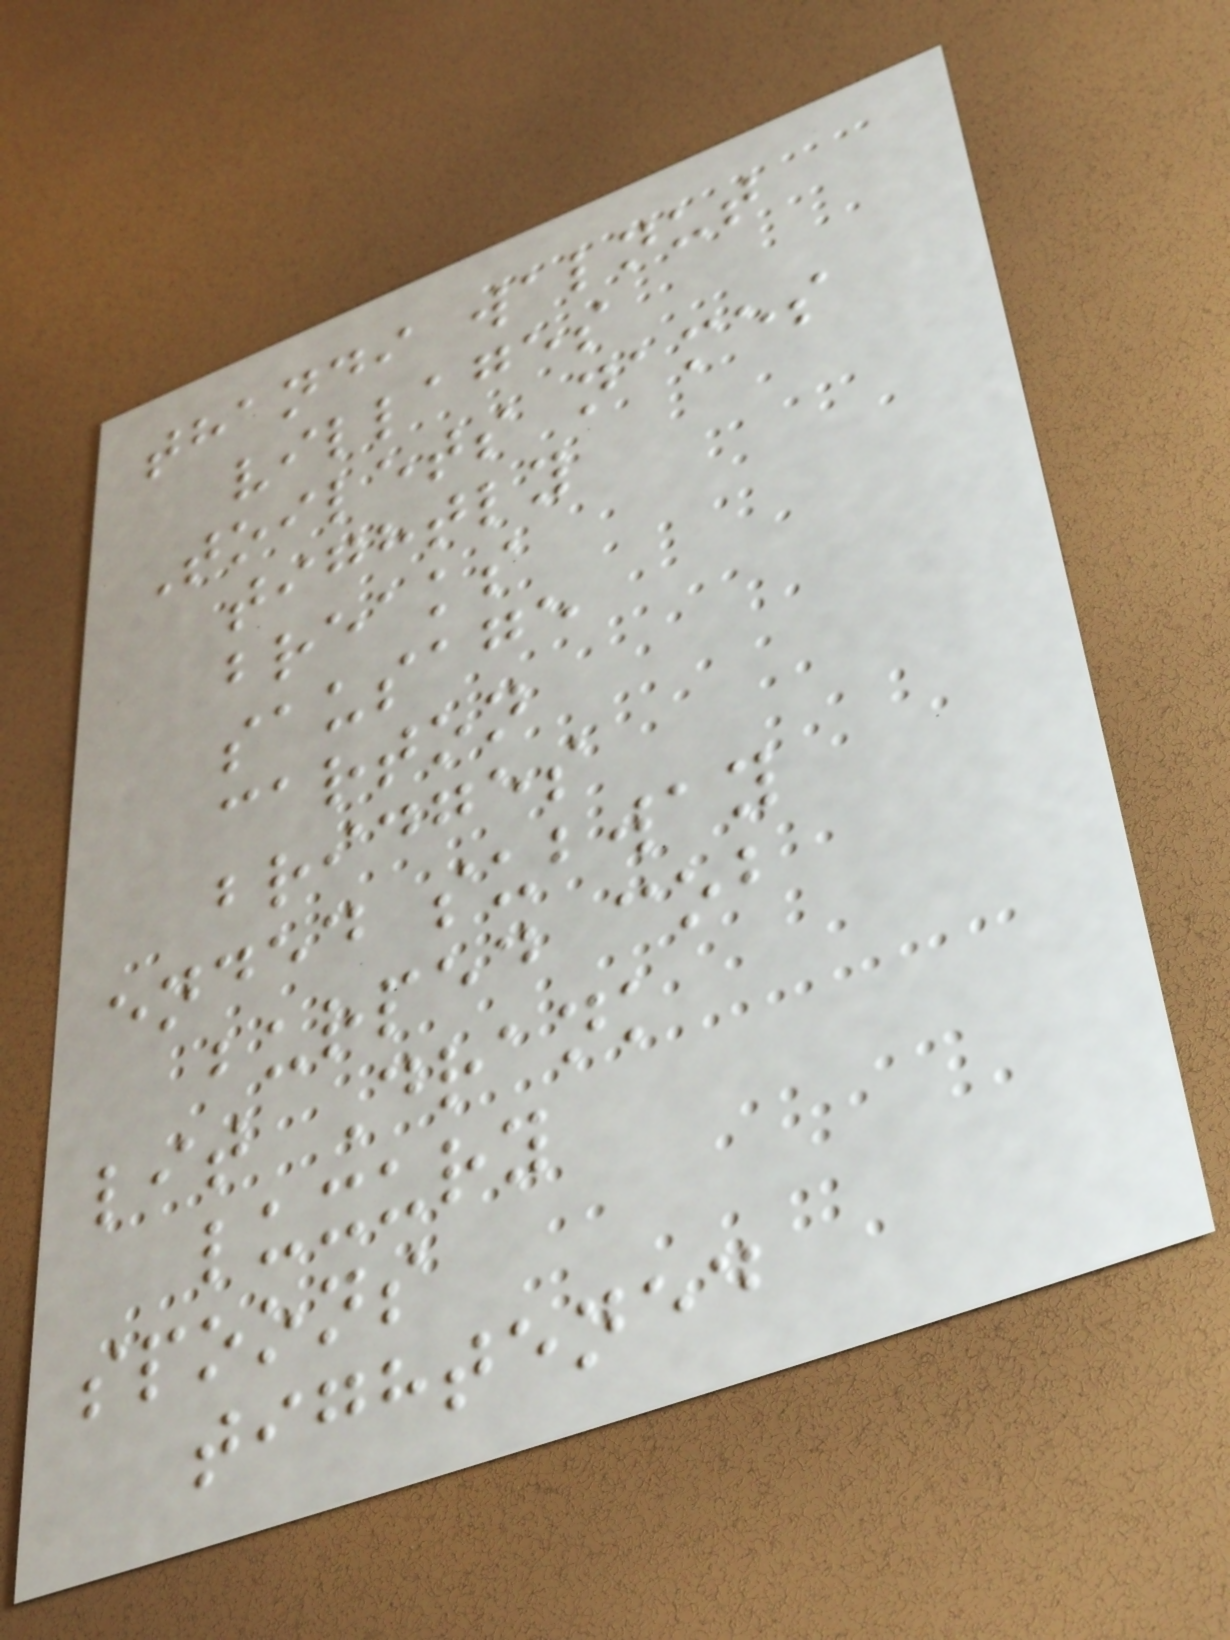thandi walnut
villages
Toilets names
tightly
breaks
sausage
carton
bridges
ended subway
burped cob
lit Drank
luxury
spoons
tightened
